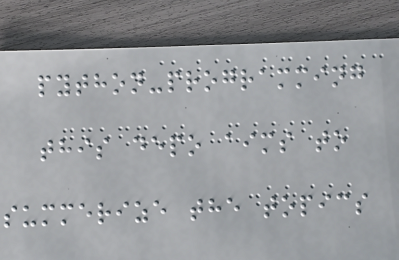python-programming
this depo aims to
summerize the topics
